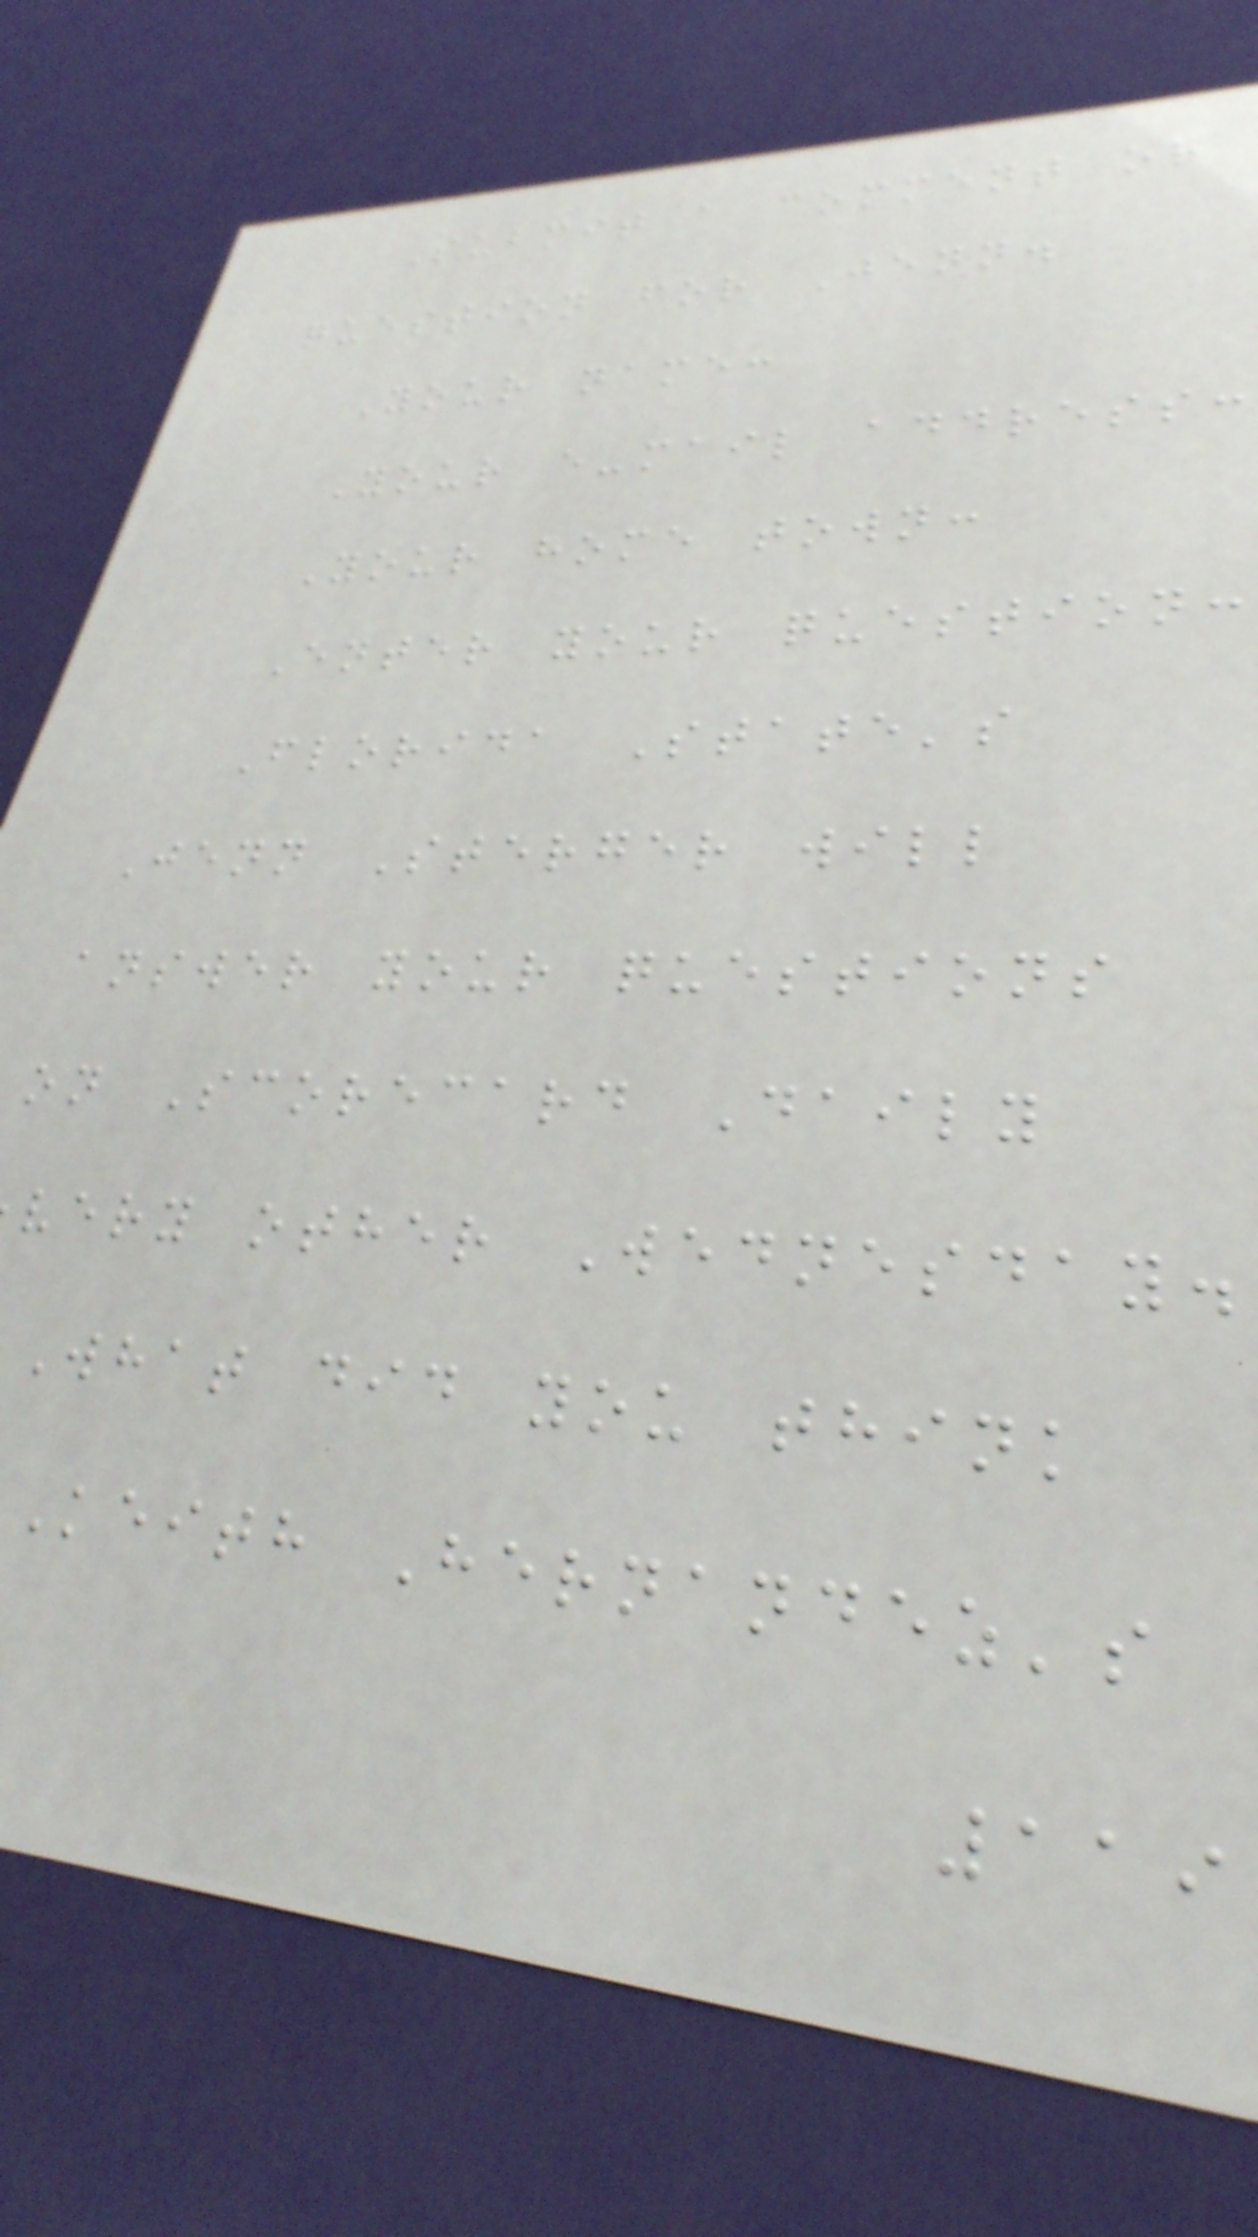Submit a comment or
question for Jenn.
Your name:
Your e-mail address:
Your home town:
Enter your question:
Florida State's
Jenn Sterger will
answer your questions
on Scorecard Daily
very other Wednesday.
What did you think
Keith Hernandez's
119
